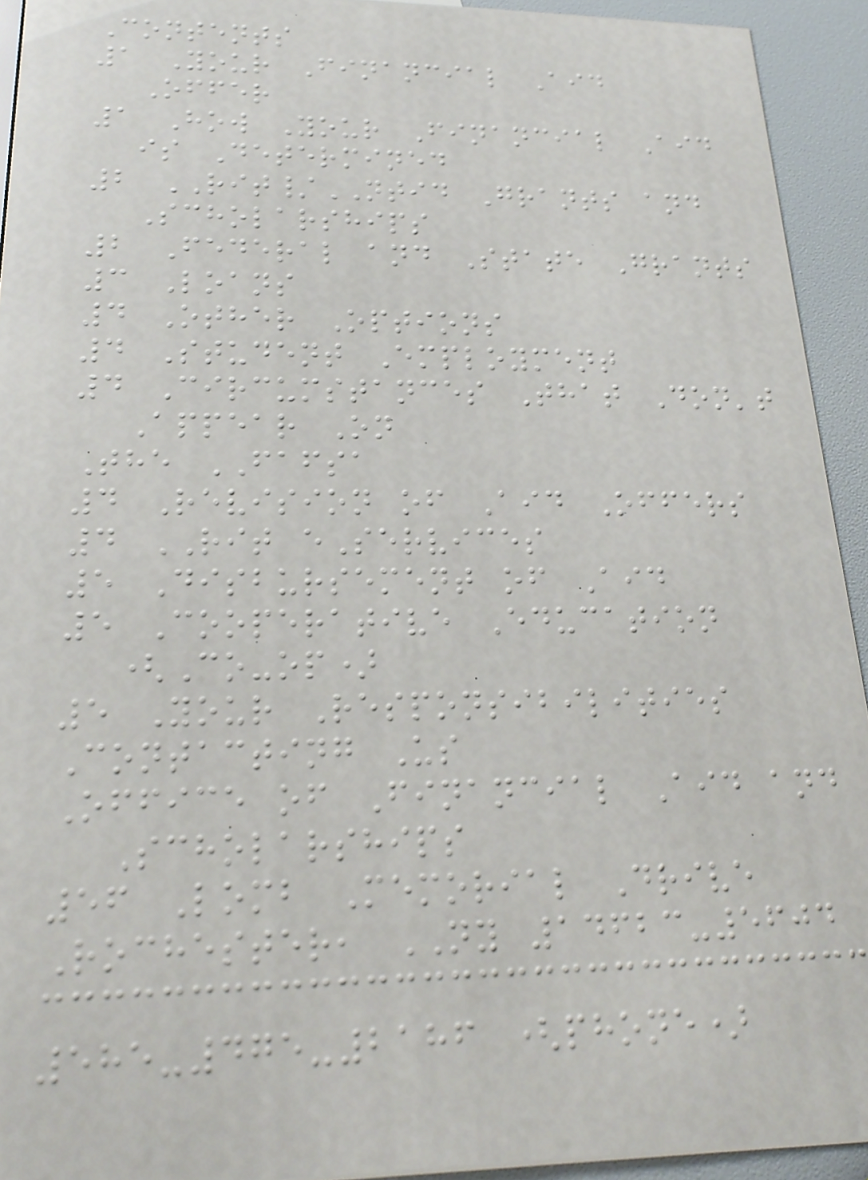Contents
1 Your Financial Aid
Offer
1 How Your Financial Aid
is Determined
2 RIT/NTID Grants and
Scholarships
2 Federal and State Grants
3 Loans
4 Other Options
4 Student Employment
4 Circumstances That Don't
Appear On
The FAFSA
4 Revision of Aid Offers
4 RIT eServices
5 Disbursement of Aid
5 Cooperative Education
(Co-op)
5 Your Responsibilities
Contacting Us
Office of Financial Aid and
Scholarships
56 Lomb Memorial Drive
Rochester, NY 14623-5604
585-475-2186 (phone)
